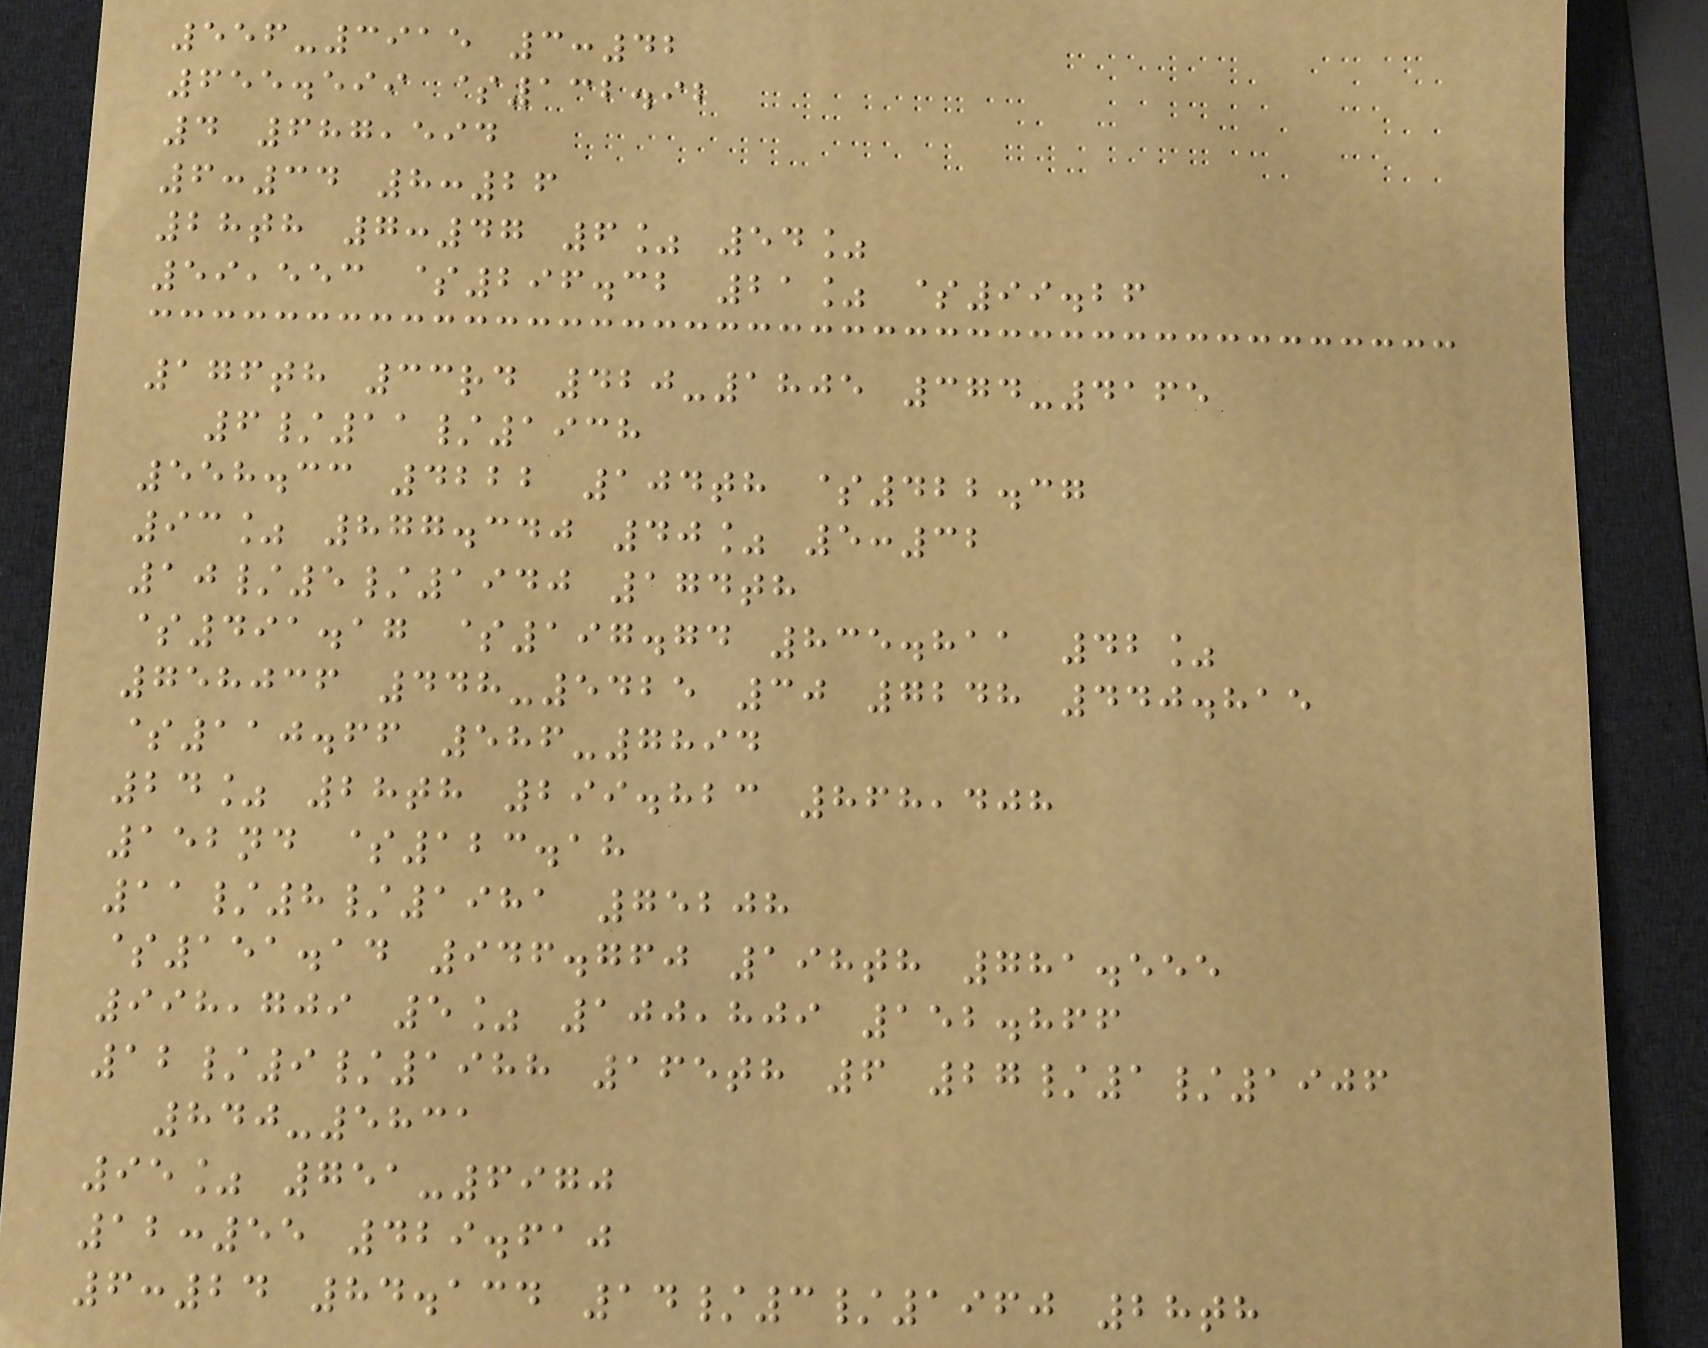556-3915 3:42
655.599 $132.92
4 687,594
6:34 8:26
28th 7:47 6% 54%
59,553 $296.32 21% $99.26
176th 33rd 420-1805 374-4165
6/11/1938
558.33 4222 104th $422.37
93% 877.340 40% 5:32
10/5/1940 174th
$491.17 $197.74 835.811 42%
758036 448-5425 30 7248 440.815
$110.66 586-7894
24% 28th 299.823 868,408
152nd $123.18
11/8/1981 75208
$151.14 946.760 198th 781.555
998,709 5% 100,809 152.866
12/9/1988 165th 6 27/1/1906
840-5831
95% 751-6970
12:55 429.610
6:24 84.134 14/3/1960 28th
